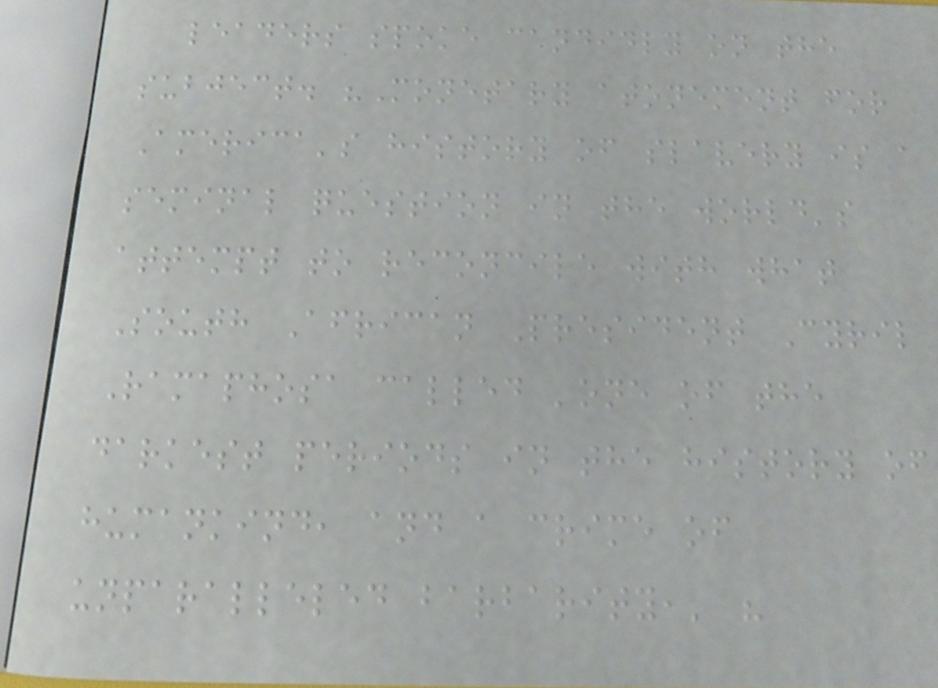leaders spoke candidly on the
subject. "Monetary atonement for
America's history of slavery is a
seminal question in the world's
attempt to reconcile with what
South African President Cyril
Ramaphosa called 'one of the
darkest periods in the history of
humankind, and a crime of
unparalleled barbarity,' "
